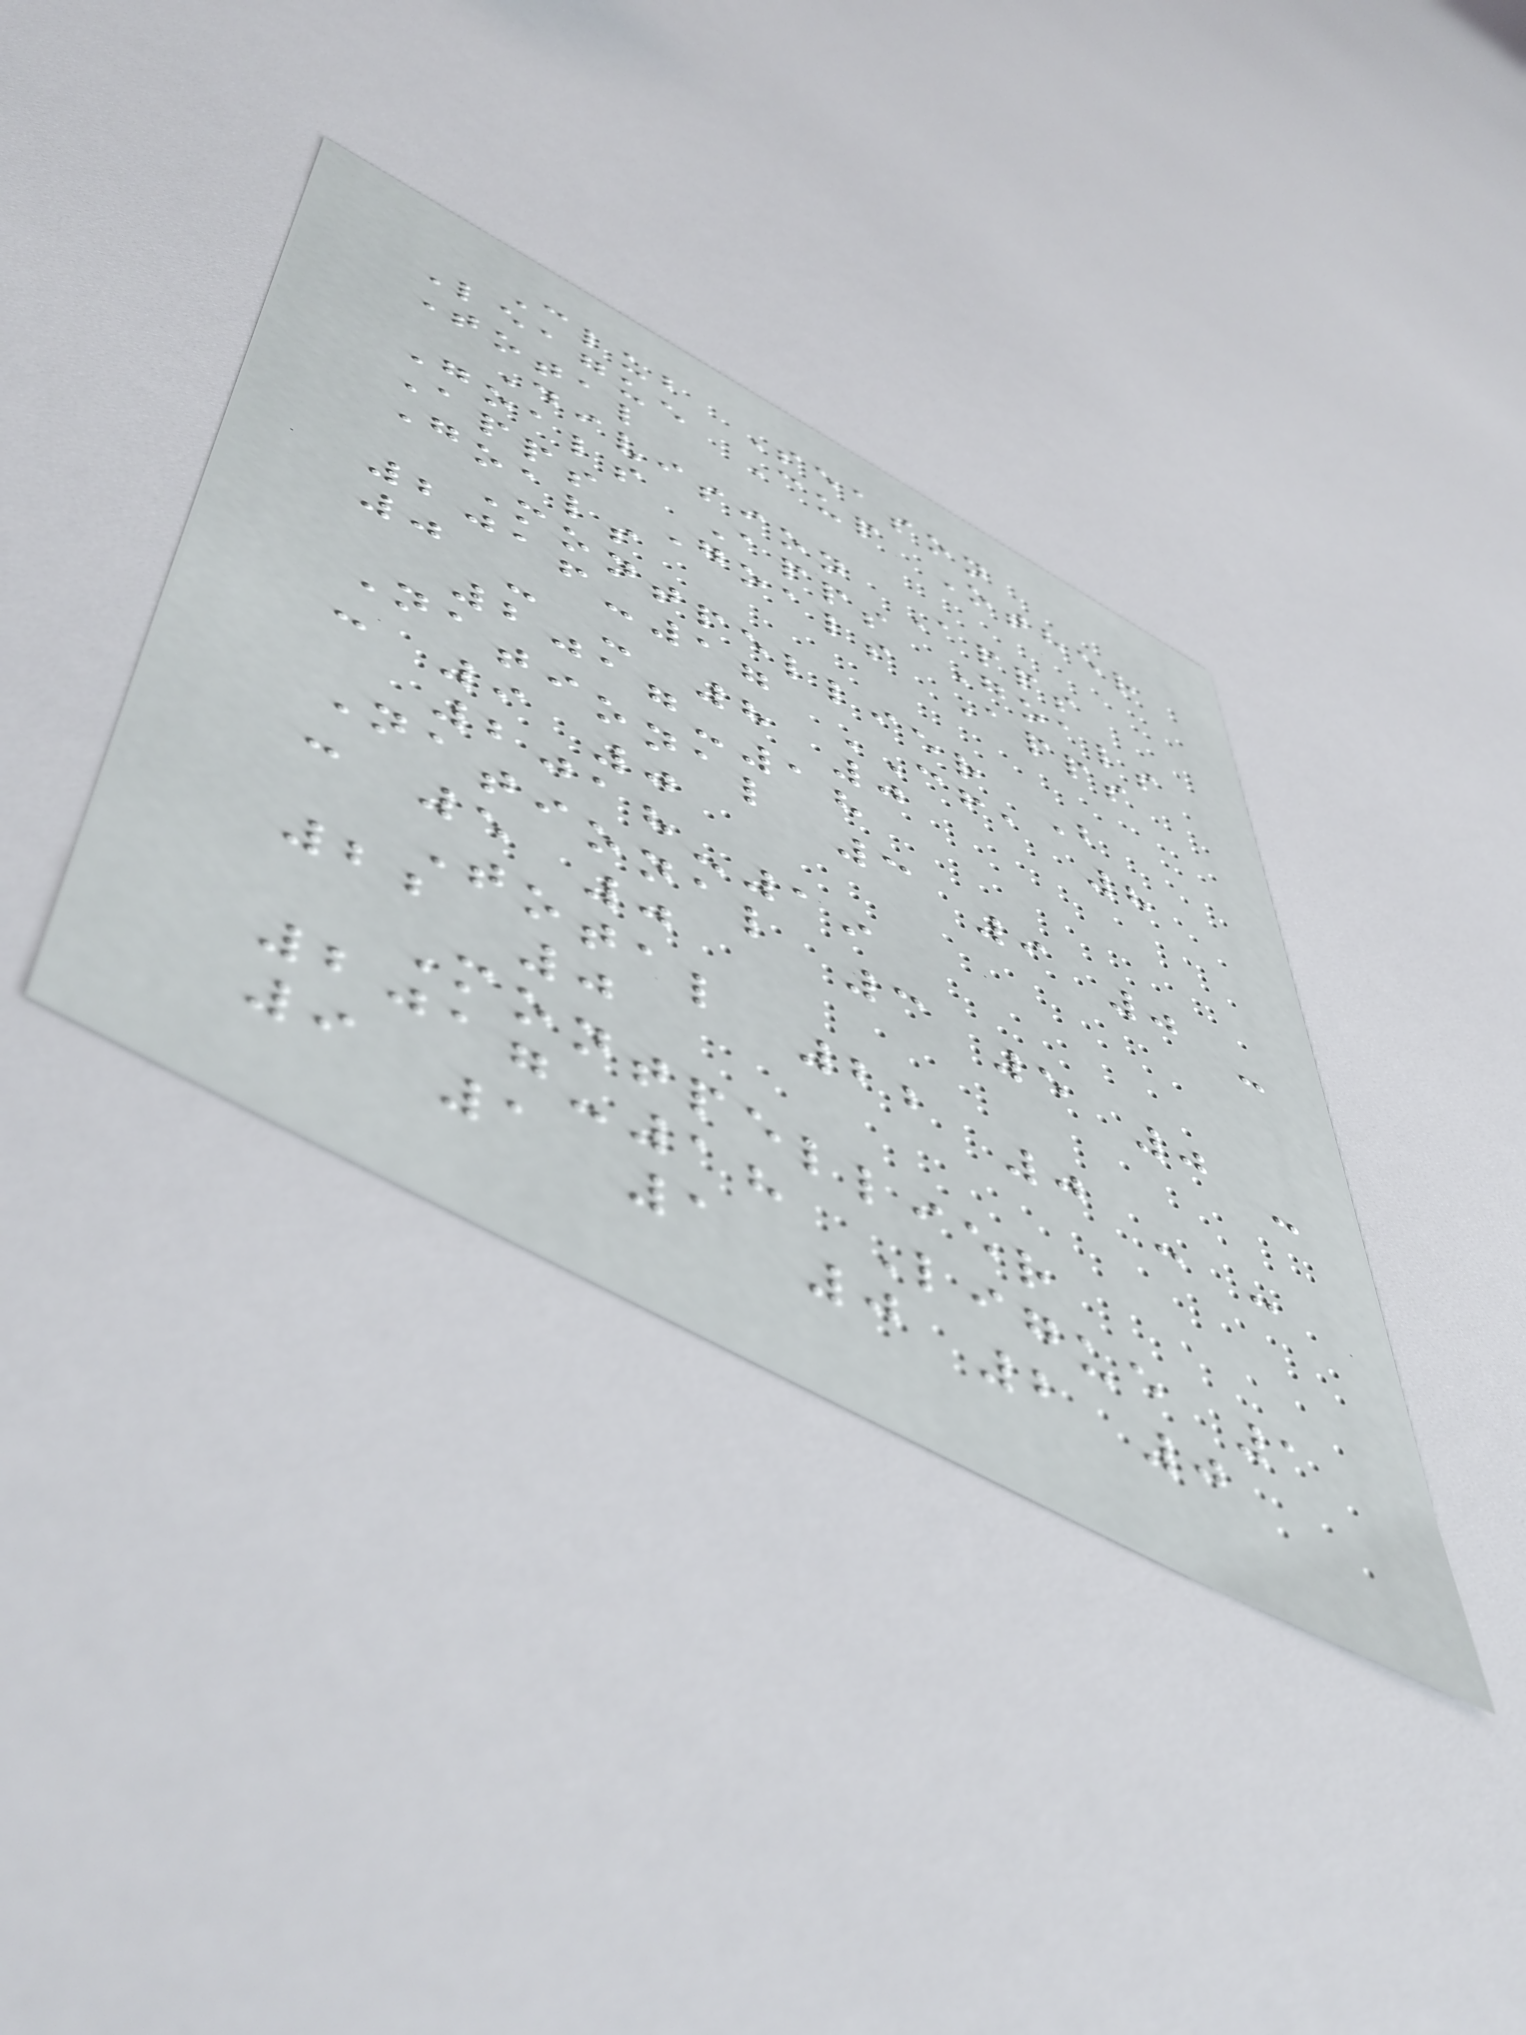Club Season
League Cup Other
Total
Division Apps
Goals Apps Goals
Apps Goals Apps
Goals
Montpellier B
2016-17 CFA 8
0 - - 8 0
2017-18
National 3 9 0 -
- 9 0
2018-19
National 3 5 0 -
- 5 0
Total 22 0 - -
22 0
Montpellier
2017-18 Ligue 1
9 1 1 0 2 0
